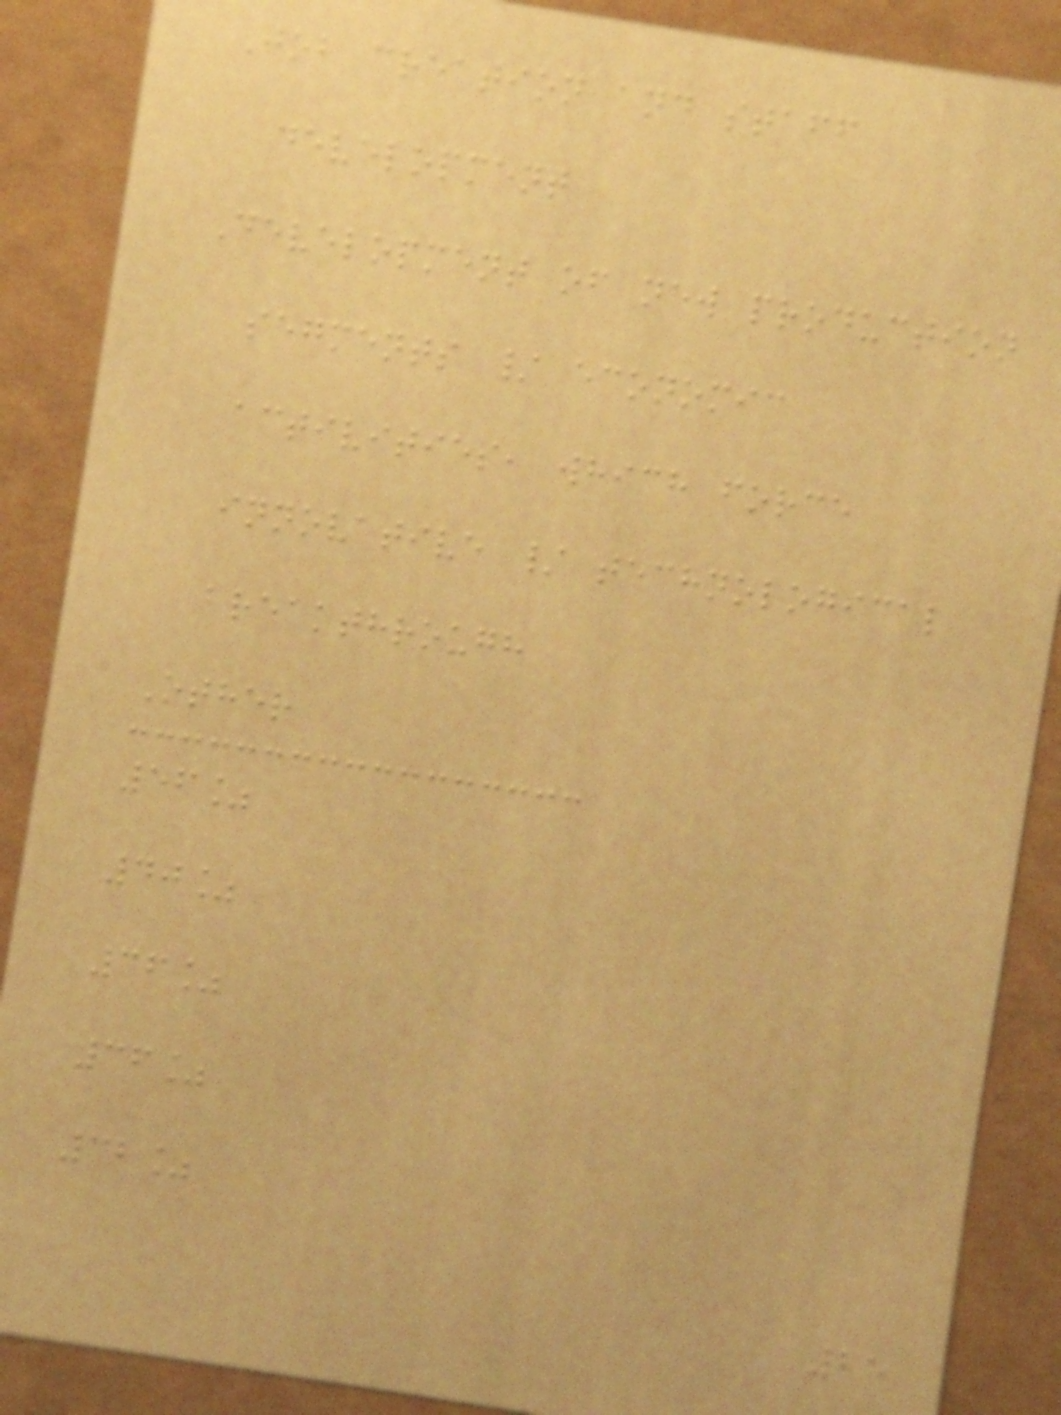Job creation and staff
development
Development of new production
segments / economic
activities, which force
innovative / technological
breakthrough
Other
56%
40%
36%
36%
32%
25
